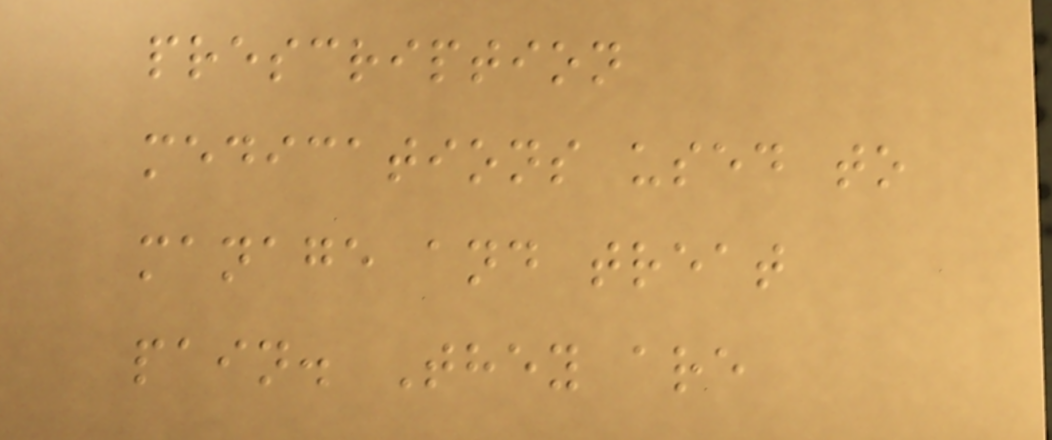prescription
medications used to
manage and treat
pain. They are
